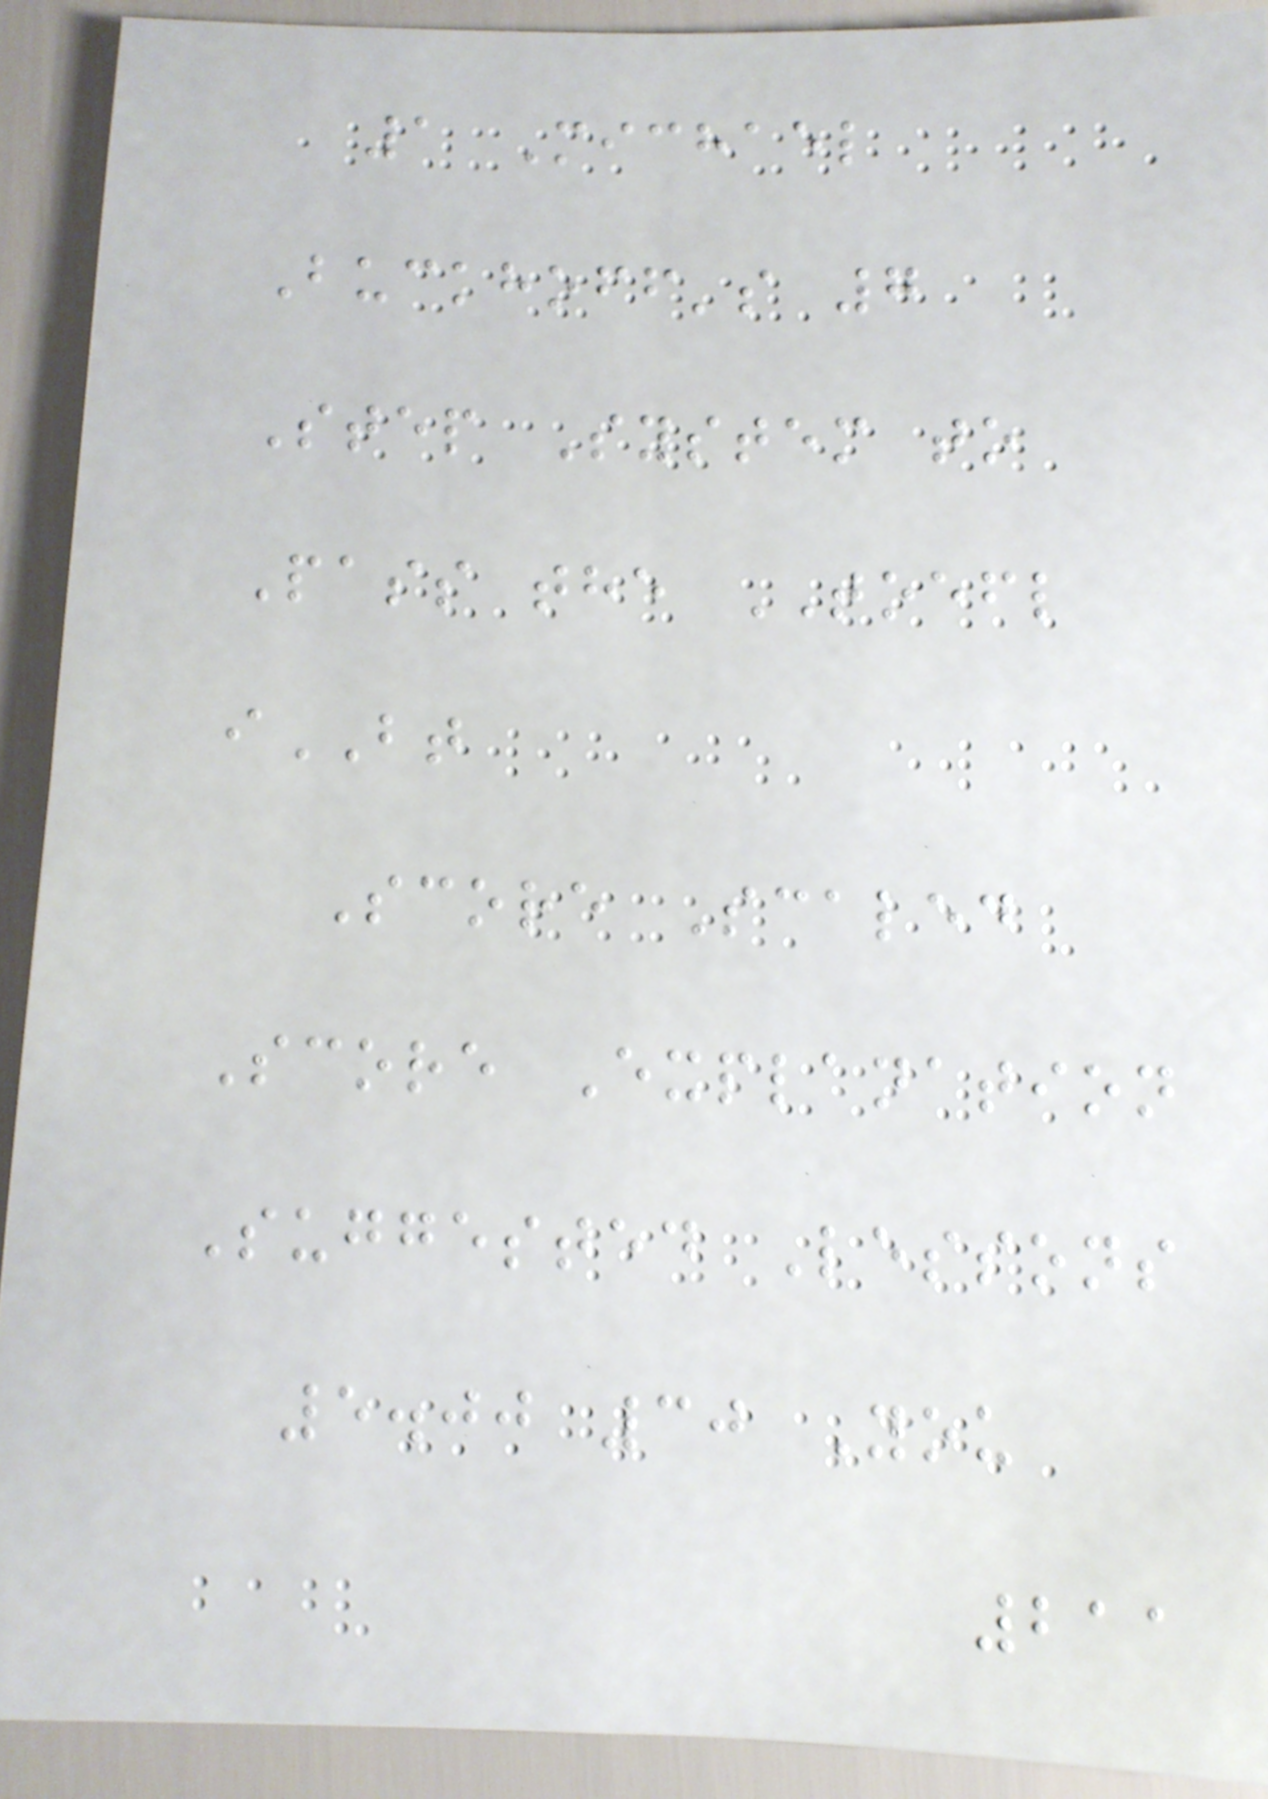1 Michael
Buckhoff's 7
Step System to
Pass the TOEFL
iBT
Score Scaled
Score Explanation
Suggested Lessons
5.00 30 You
211
